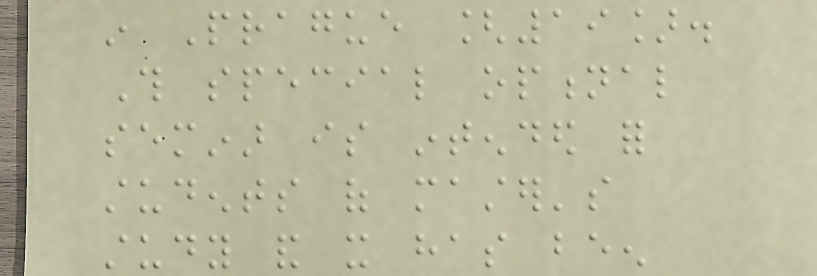in Prague [19].
This special optional
seminar is intended for
students of master's
study and it has been
